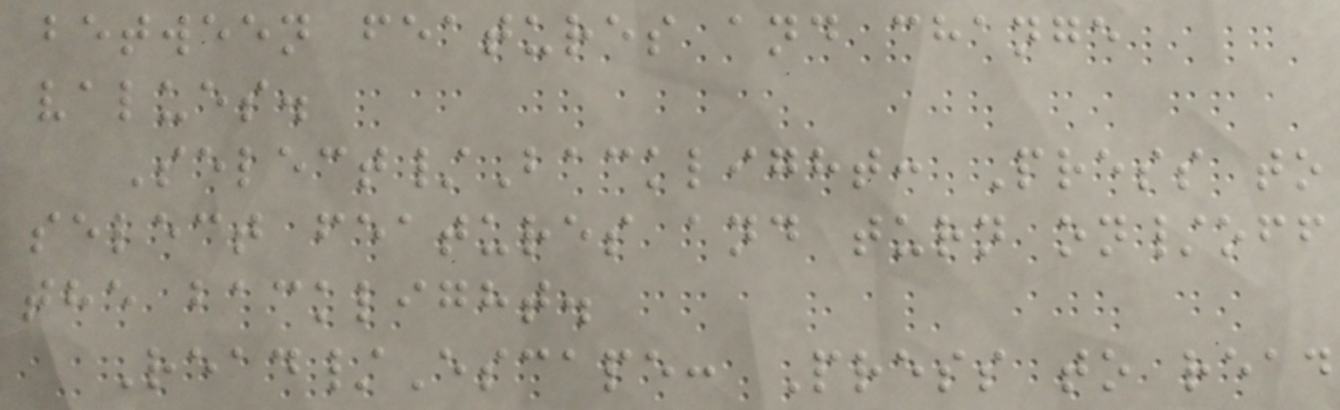between features and change
values.
Select/Backlight: Press to
select features and turn on/off
the backlight.
Read/Escape: Press to read
